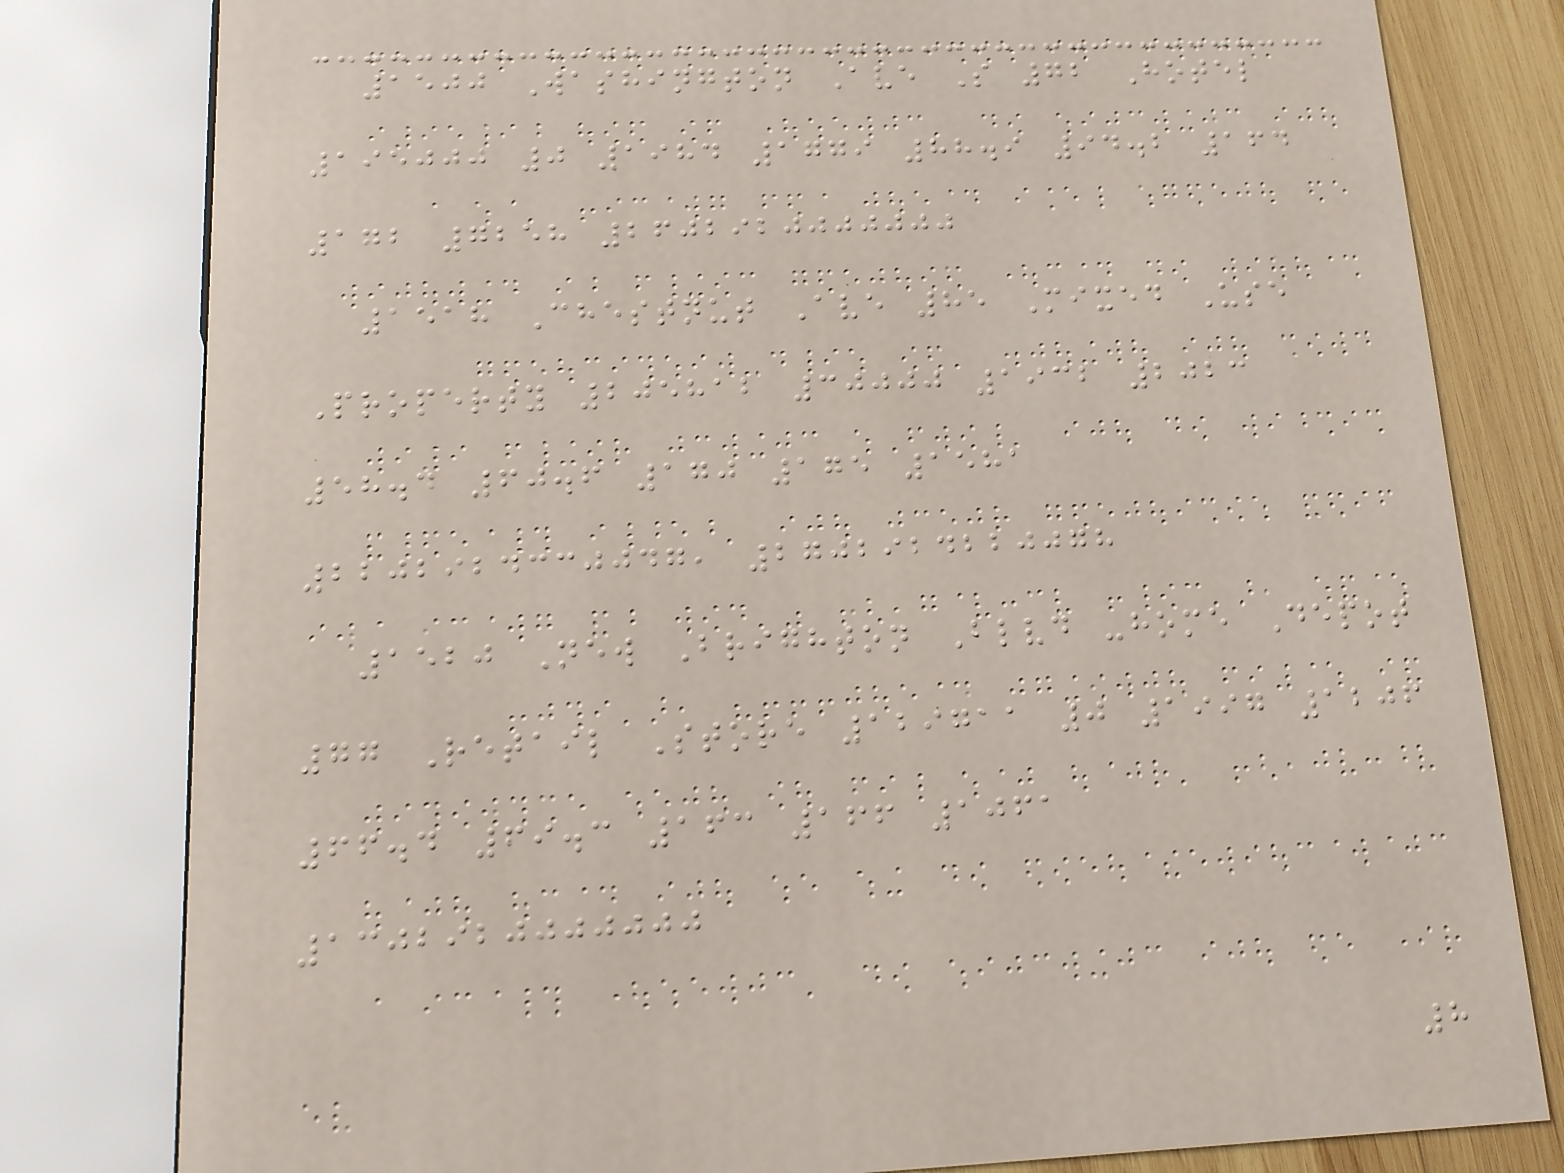1500 Washington Ave S 72 Hotel
195000 0 1984 1779 88.9 94.2 164
172 7258 2602920000000
1518 Chestnut Ave 85 Mixed Use
Property 205812 30000 1932 2023
58.4 60.6 170 175 1581
2202924330047, 2702924220078
1520 New Brighton Blvd -home Depot
77 Retail Store 129711 0 1997 1206
66.4 69.3 163 166 1061
1302920000000
8
